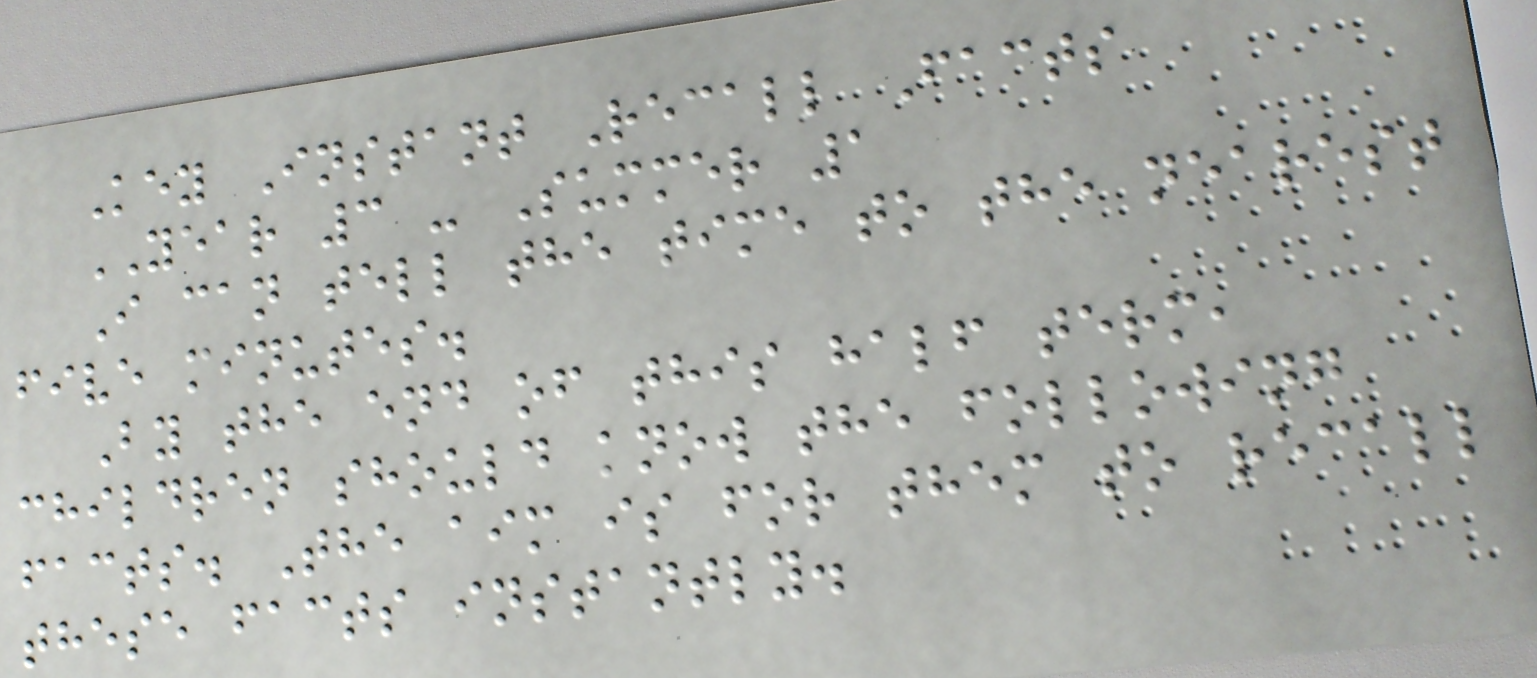Key Instant Recall Facts
YEAR 3 - Summer 1
I can tell the time to the nearest
five minutes.
By the end of this half term,
children should know the following
facts. The aim is for them to recall
these facts instantly.
